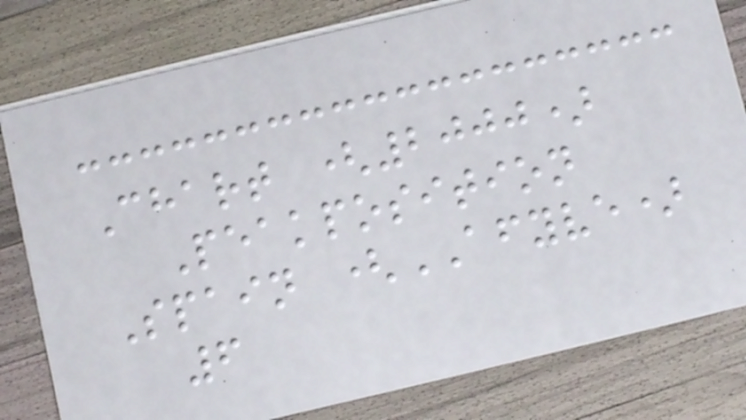Chart (2000)
Peakposition
Spain (AFYVE)
6
